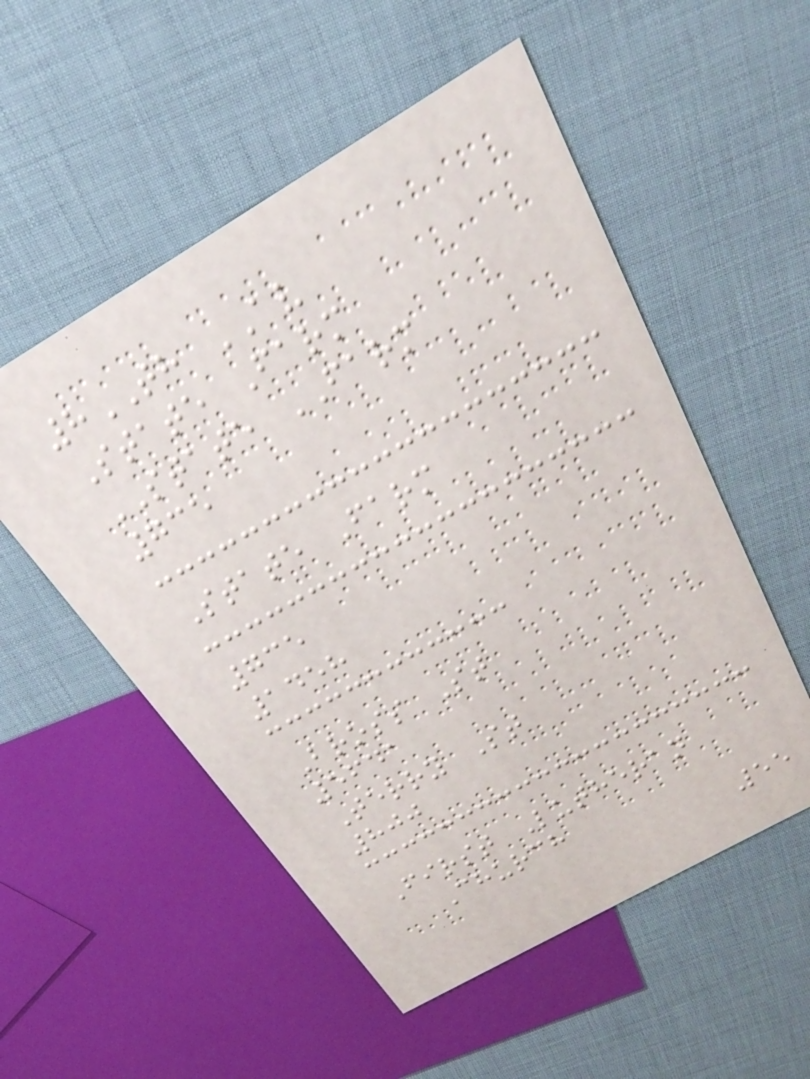8TH AV
State Farm
STATE FARM
735
State Farm
735
1458
Bross St
5641
Terry St
800
First Lutheran
Church
55
